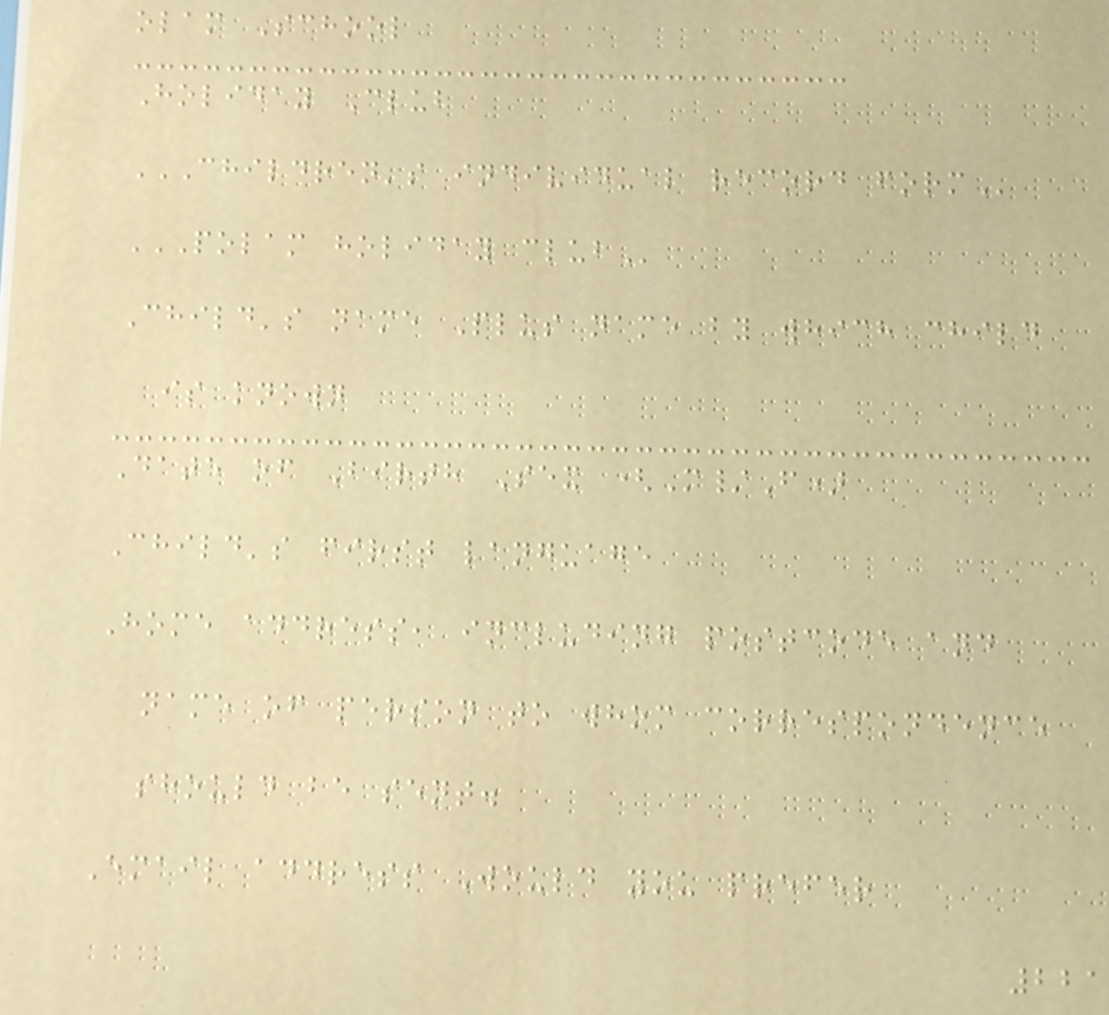olam School
Holiday Club
CHILDREN'S INDIVIDUAL RECORD FORM
POLAM HOLIDAY CLUB
Child's name Plus name by which child
is known
Date of Birth Sex (M/F)
Child's first language
Home address, including postcode and
name of person to whom correspondence
should be sent.
Email address Would you prefer
221
